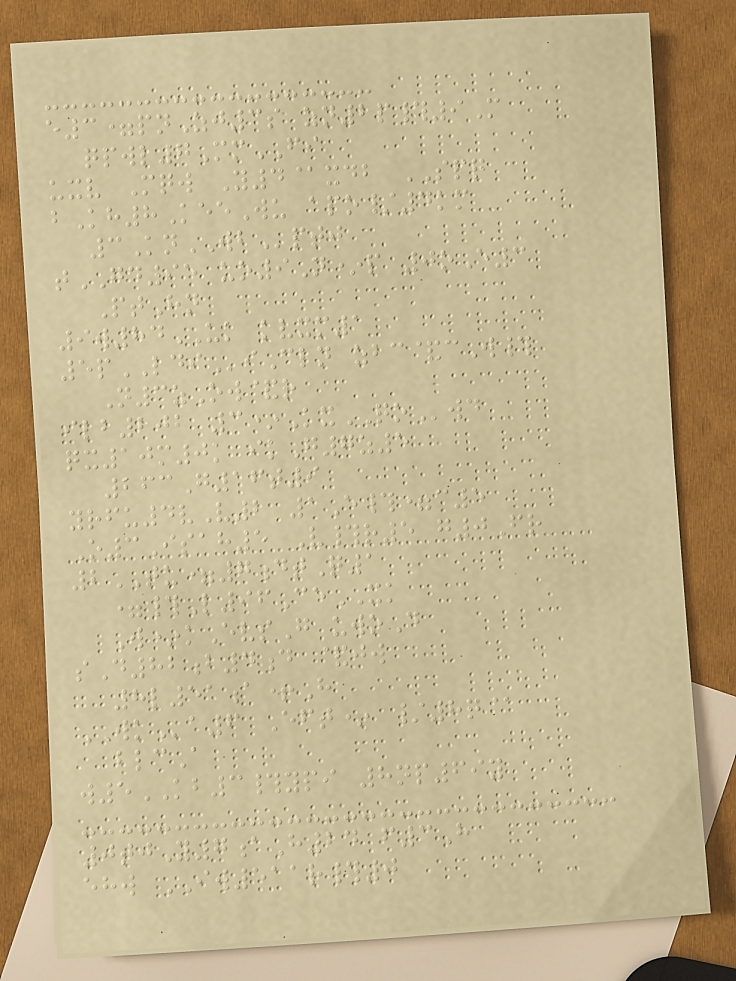e3=pnZj3s zn2p#9M
qpwl7MmFI
uxv Mqw Y4@xdb SPQ
bKh8KeeWu apo/4km
3KnWBptj
tGD95 uo9N*p 0oE3
PtHn
9w84UK kvxm1
5pLDIiCln zbc&cW#
N3zOw&r
ilb202 3*KxQOwd
qx10m0k ikG7z5
263G16t9
yrfu4vV2 1E#=c5
O3Isah5 V#r5 g0Fr
2TU=7dtQ1
=#L96CeXK
W*kEvsG uwoD
sD82b4d &jw
8l51a+H
WKa6 Eft* /8q@
blcA
w5KB3#ypi 8np69y
0tjY7aH24 f3H
ehw IW511r#0
